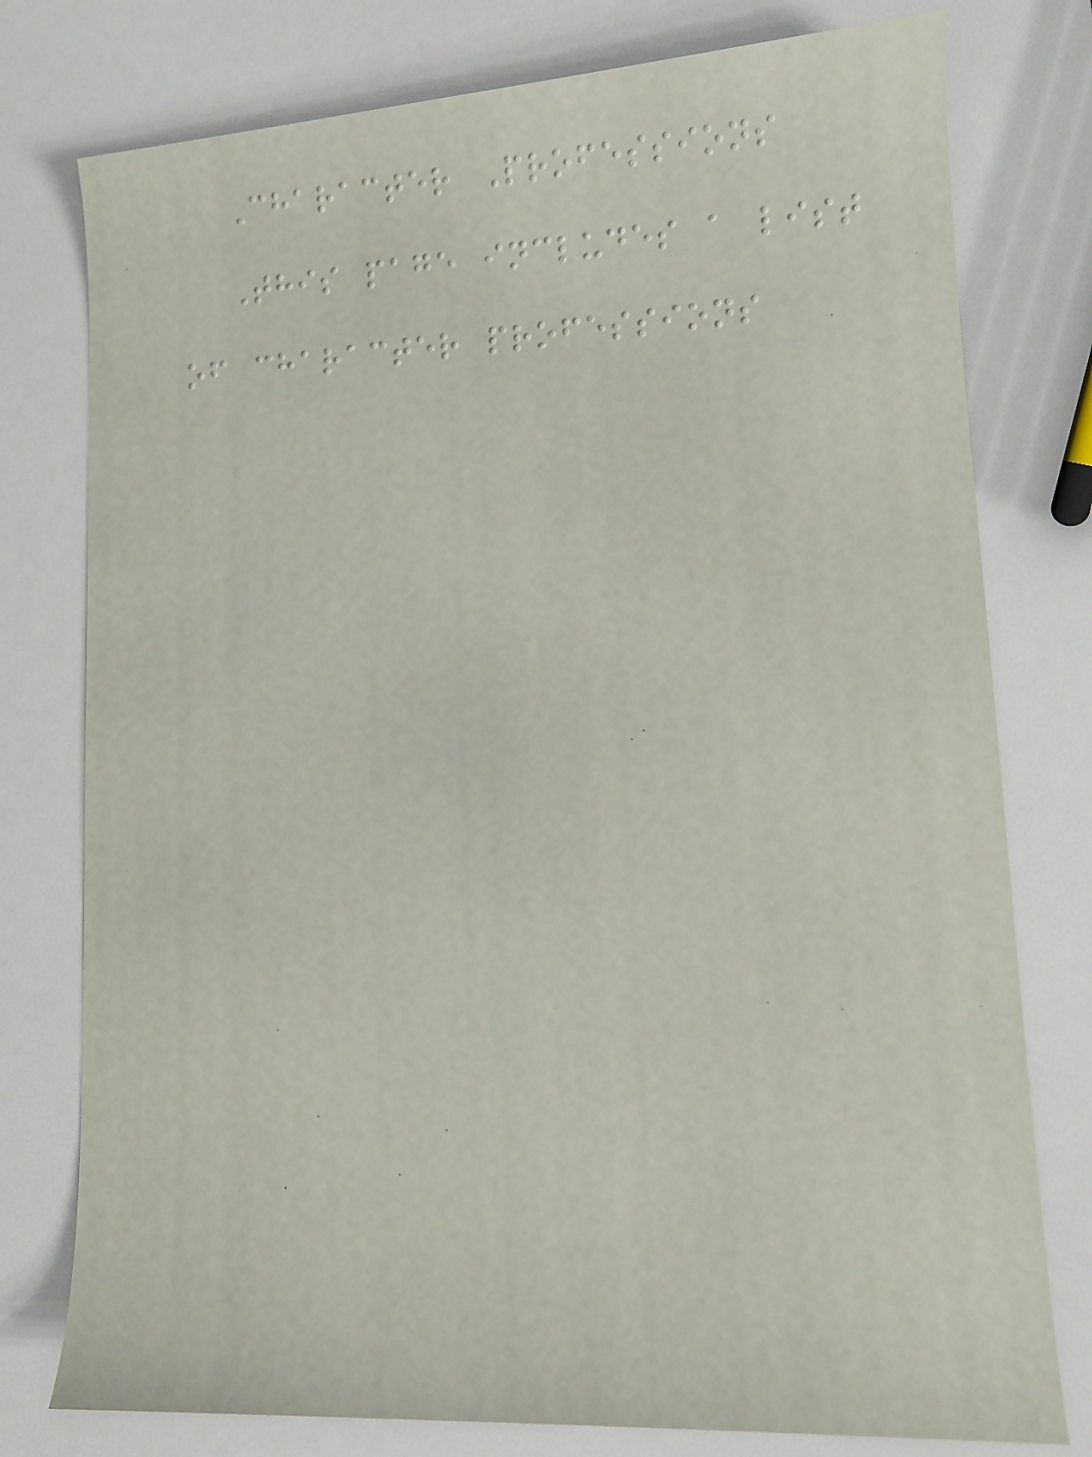Character Professions
This page includes a list
of character professions
